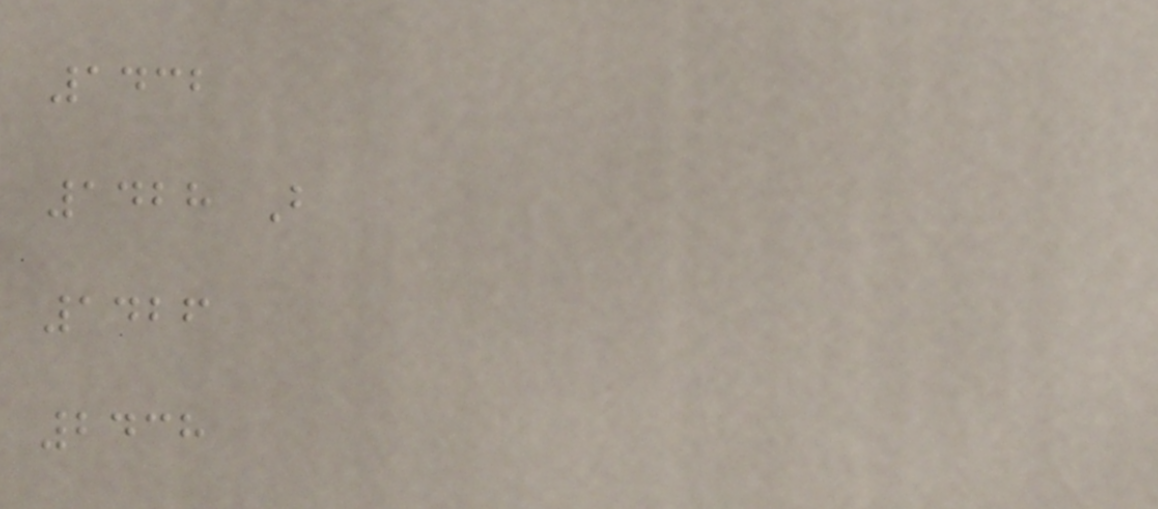1432
1428 B
1426
2438
